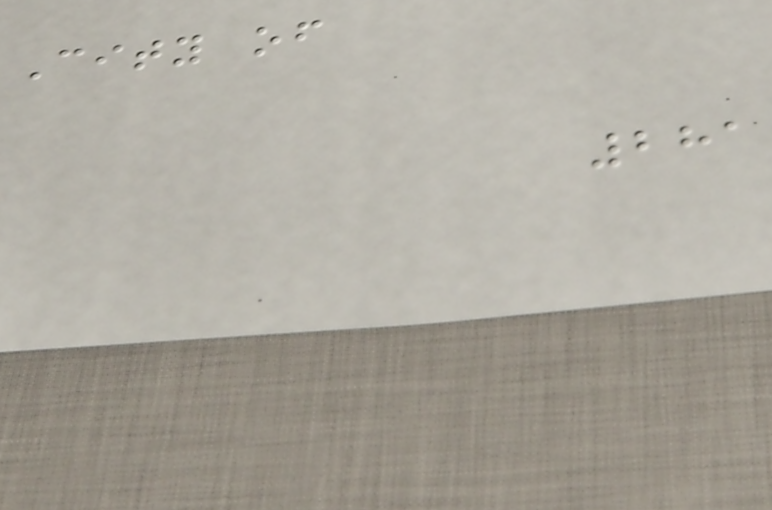City of
281
